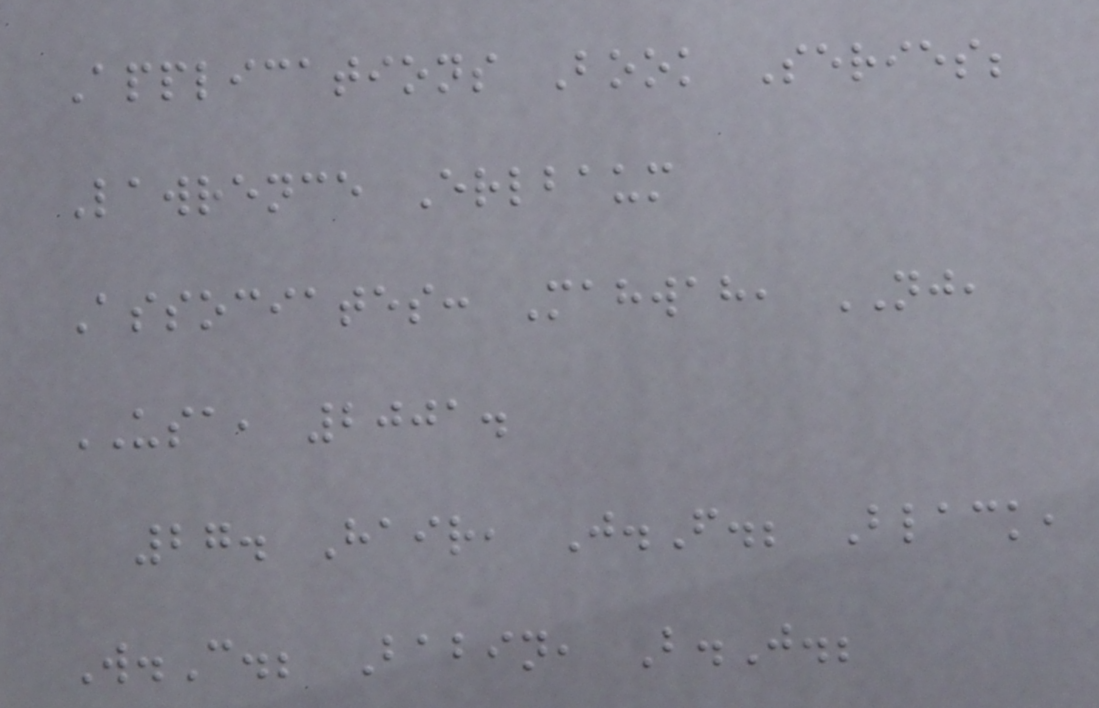Applications Book Series;
Lawrence Erlbaum
Associates: Mahwah, NJ,
USA, 2001.
27. Hair, J.F.; Black,
W.C.; Babin, B.J.;
